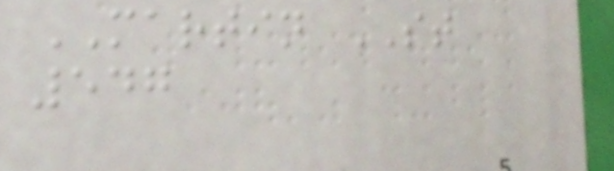MARTIN ST
547
